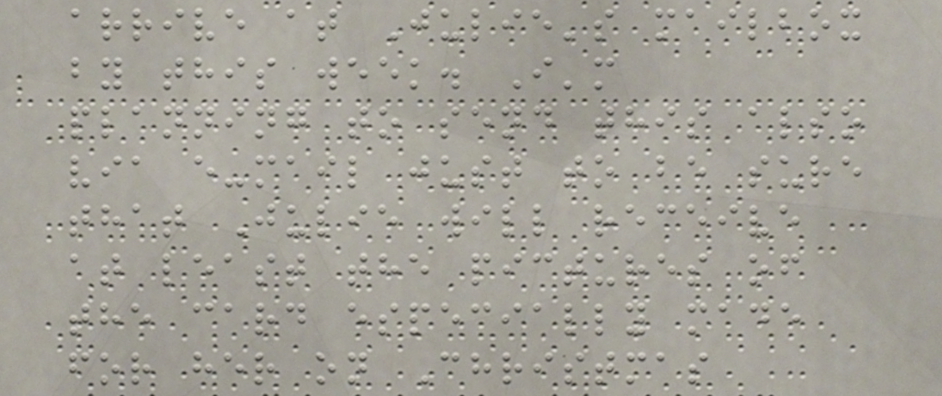arrive at Julie's mailbox
by this week. I'm
planning to send this also
via e-mail just to be sure
that Julie will receive
at least the pictures of
the card especially made
for her on Christmas
